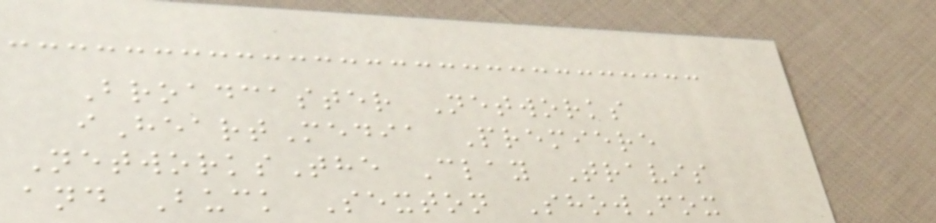Broadcaster Networks
iHeartMedia Premiere
NetworksThe Clay Travis
and Buck Sexton ShowFox
